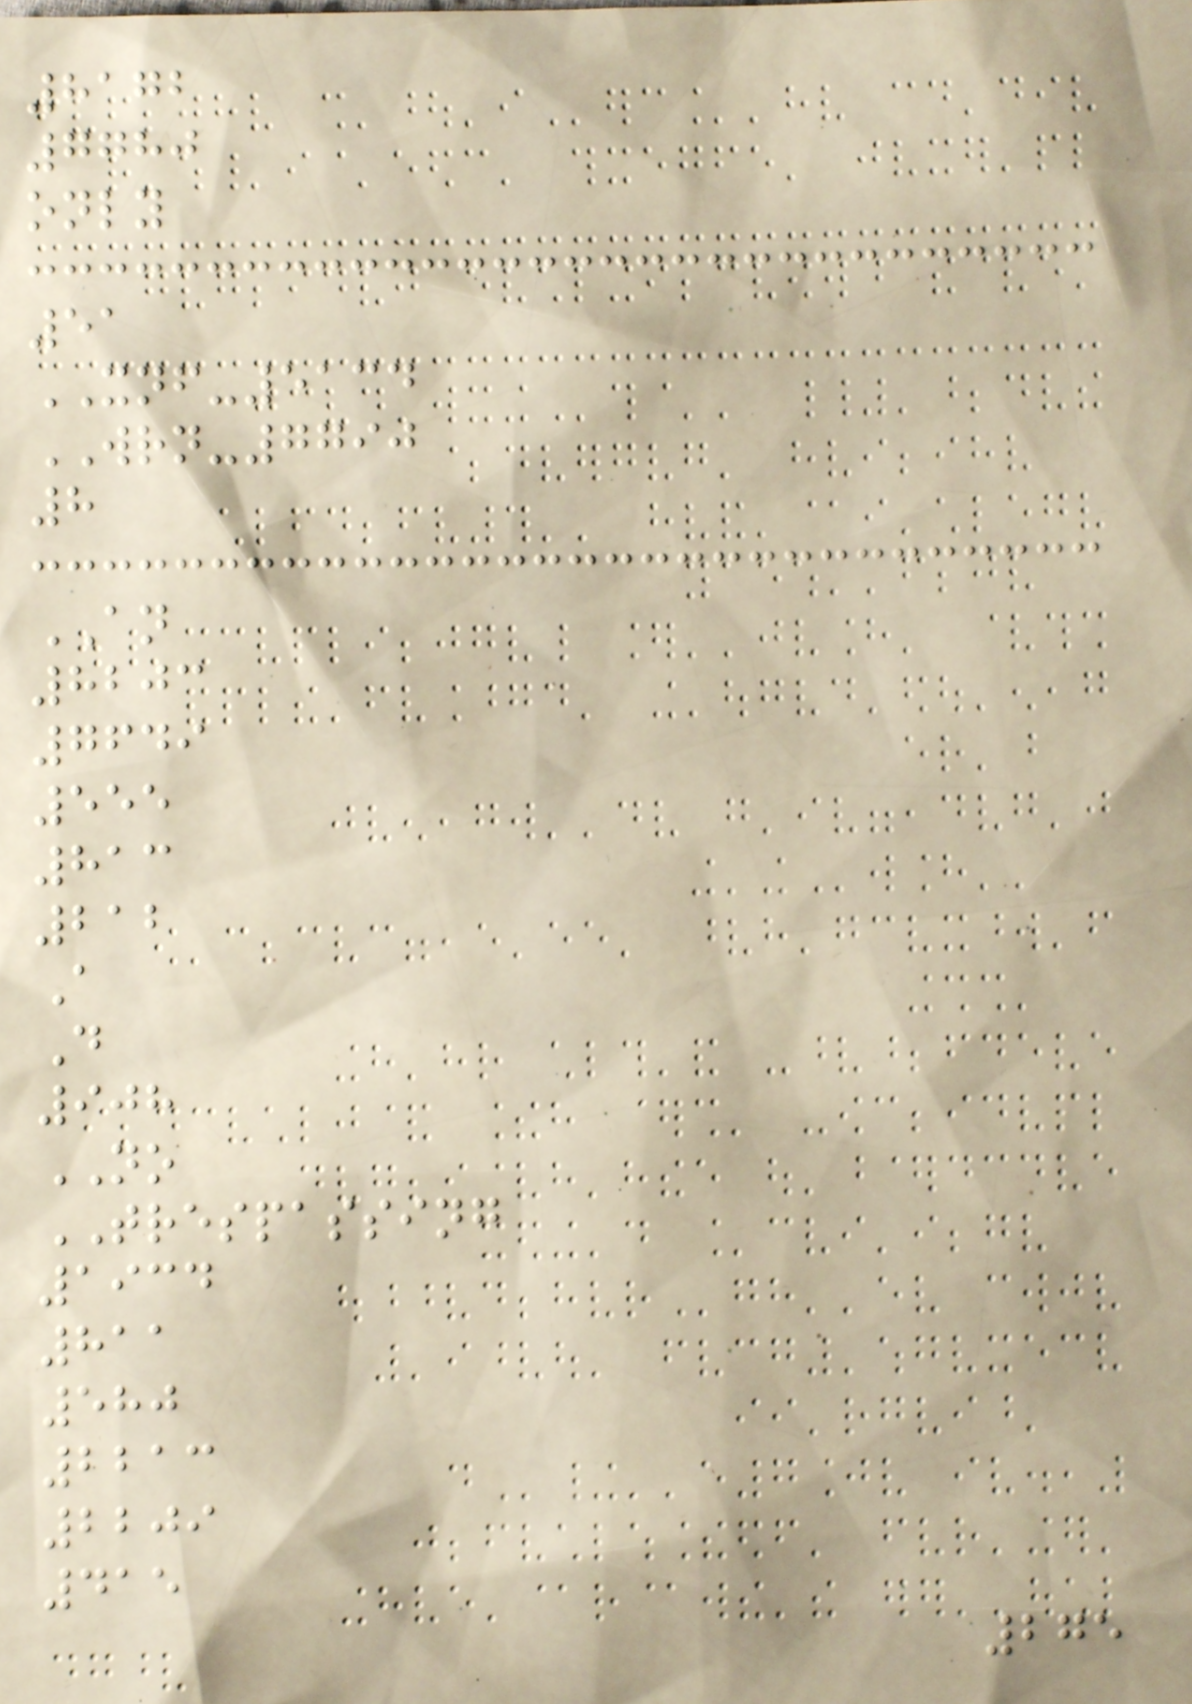8172
7780
only
51
XNF-5134
WRN-7790
8
AN
8203
7649
555
813
212
A
D
908
NO
TRESPASSING
1934
811
580
2213
2209
415
275
